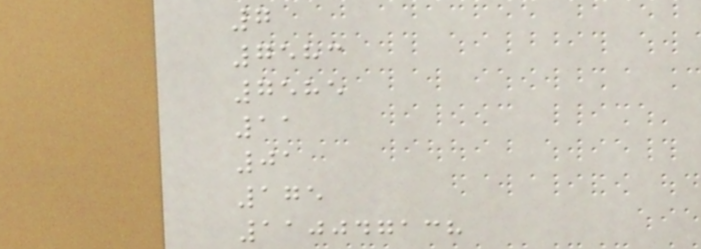7
7583
7585
11
01
175
110047138
